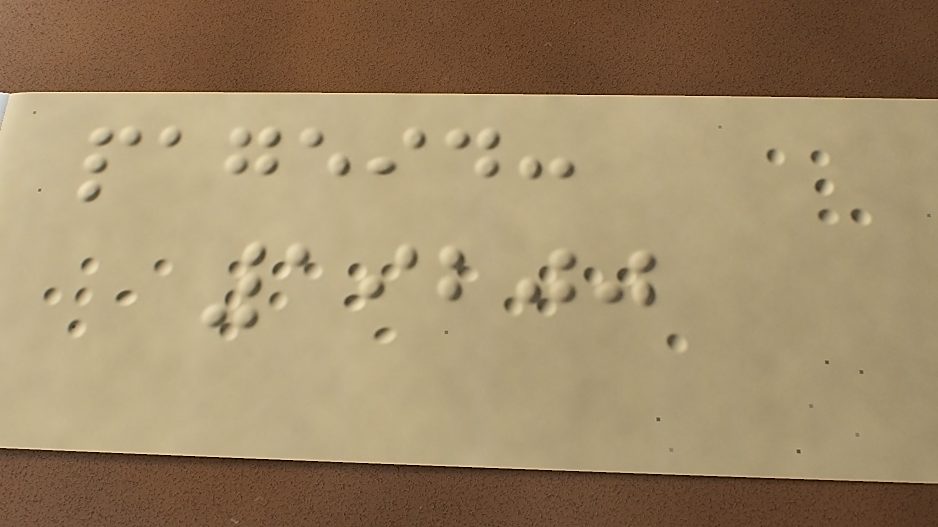pageid:
19200
